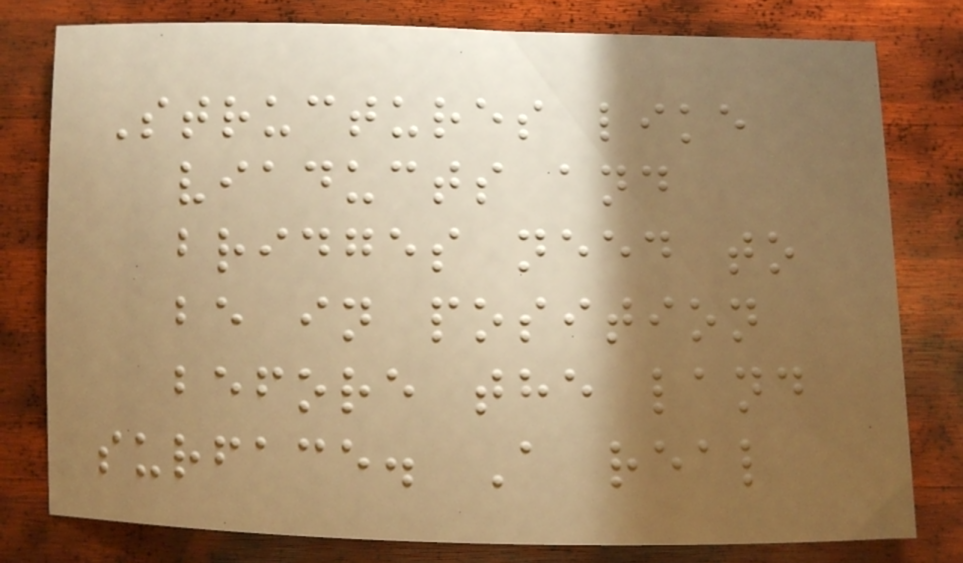Structures like
viaducts and
bridges need to
be in position
before the land
surface. A real
